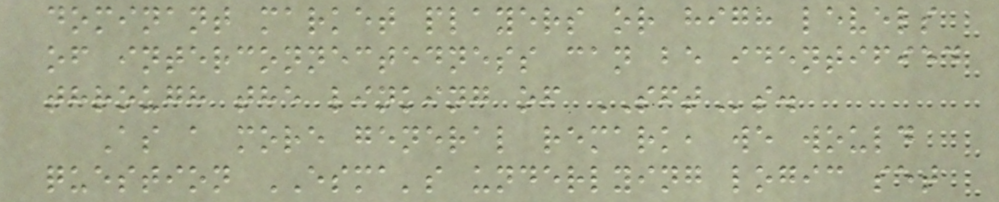dominant market players or high levels
of interconnectedness can be identified
through the linking of SFTs.
As a more general remark, we would
question ESMA's underlying logic set
